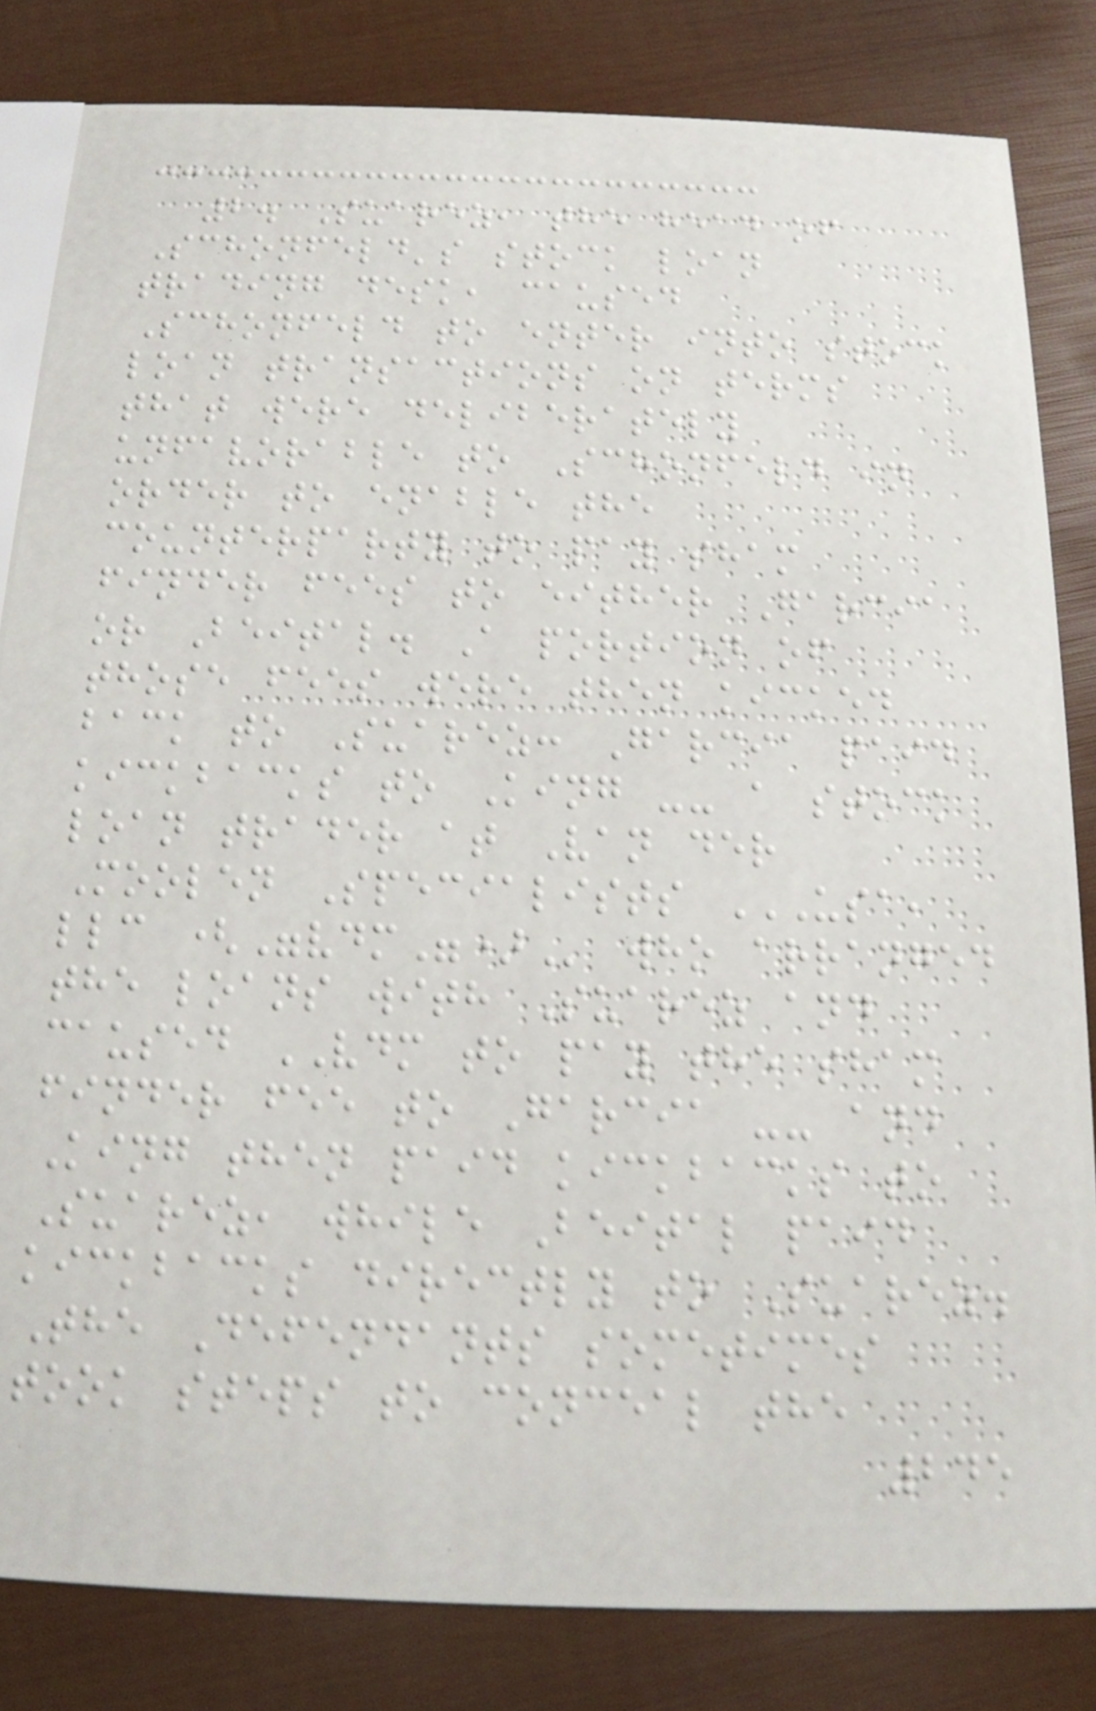2. Suarez, the head of
Schonfeld's stock loan
trading desk, caused
Schonfeld to enter into stock
loan transactions on terms
that were deliberately
unfavorable to Schonfeld in
order to enable the
counterparty to pay sham
finder fees to either Garcia
or Beital. A portion of
those fees were then kicked
back to Suarez: Garcia paid
kickbacks to King -- a stock
loan trader at Van der
Moolen Specialists USA,
LLC ("VDM") who arranged
the loans with Suarez and
caused VDM to pay the sham
finder fee to Garcia -- and
King then paid kickbacks to
Suarez, while Beital paid
kickbacks directly to Suarez.
The Defendants sometimes
took steps to conceal the
245
